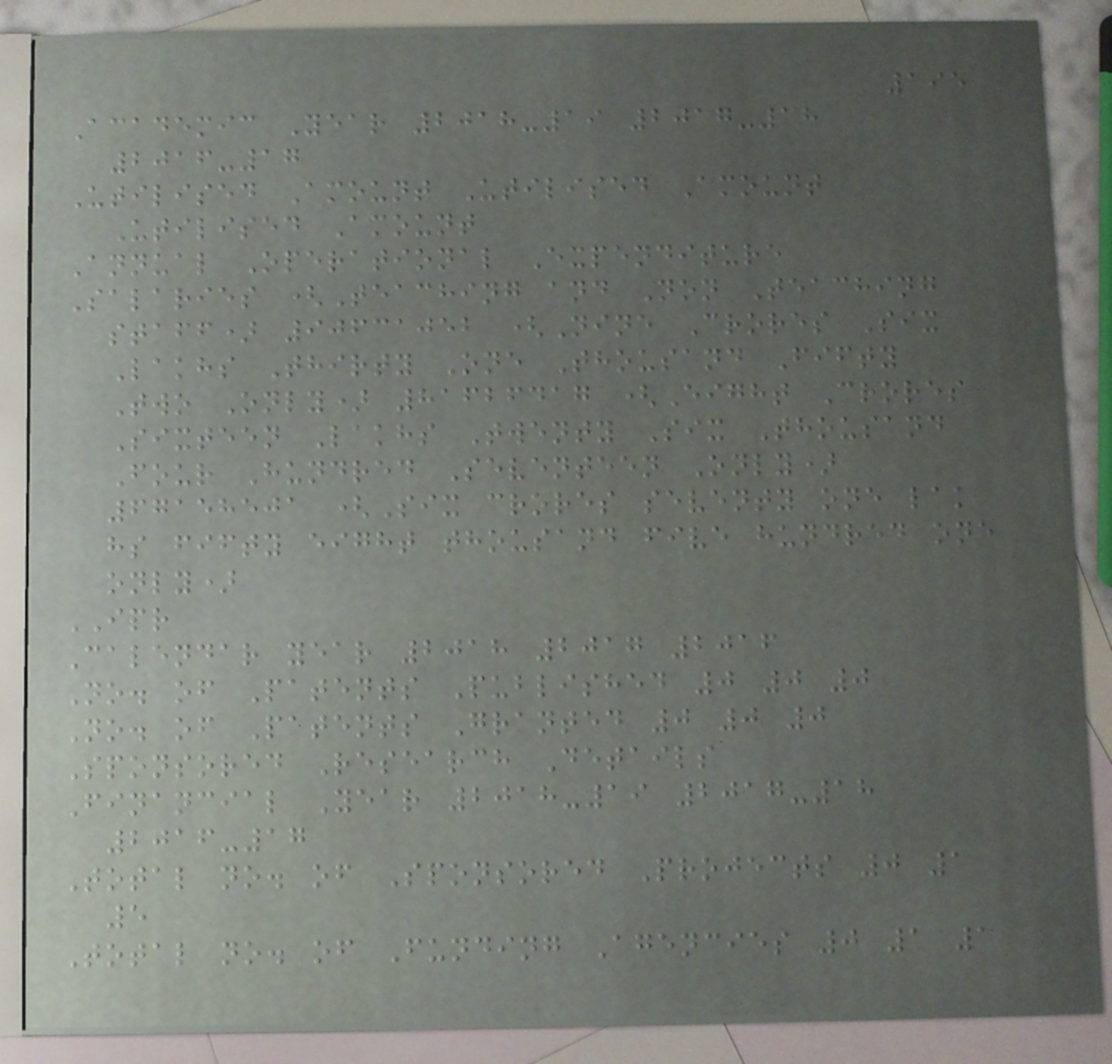195
Academic Year 2018-19 2017-18
2016-17
Utilised Amount Utilised Amount
Utilised Amount
Annual Operational Expenditure
Salaries (Teaching and Non Teaching
staff) 90631052 (Nine Crores Six
Lakhs Thirty One Thousand Fifty
Two Only) 81626417 (Eight Crores
Sixteen Lakhs Twenty Six Thousand
Four Hundred Seventeen Only)
67158501 (Six crores seventy one lak
hs fifty eight thousand five hundred one
only)
IPR
Calendar year 2018 2017 2016
No. of Patents Published 0 0 0
No. of Patents Granted 0 0 0
Sponsored Research Details
Financial Year 2018-19 2017-18
2016-17
Total no. of Sponsored Projects 0 1
5
Total no. of Funding Agencies 0 1 1
